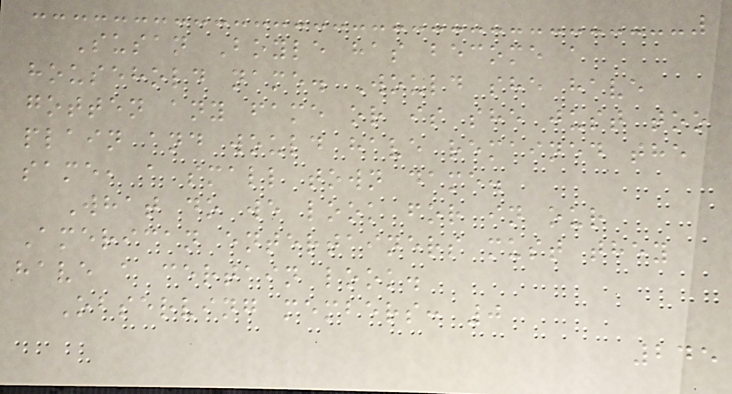Susan Boyle has become a
household name. Would she have
gotten any fame or is she just too
plain and would have remained the
same, a small town dame.
What do we look for in our
American entertainers must they
have a certain look.
Observing members: 0
245
